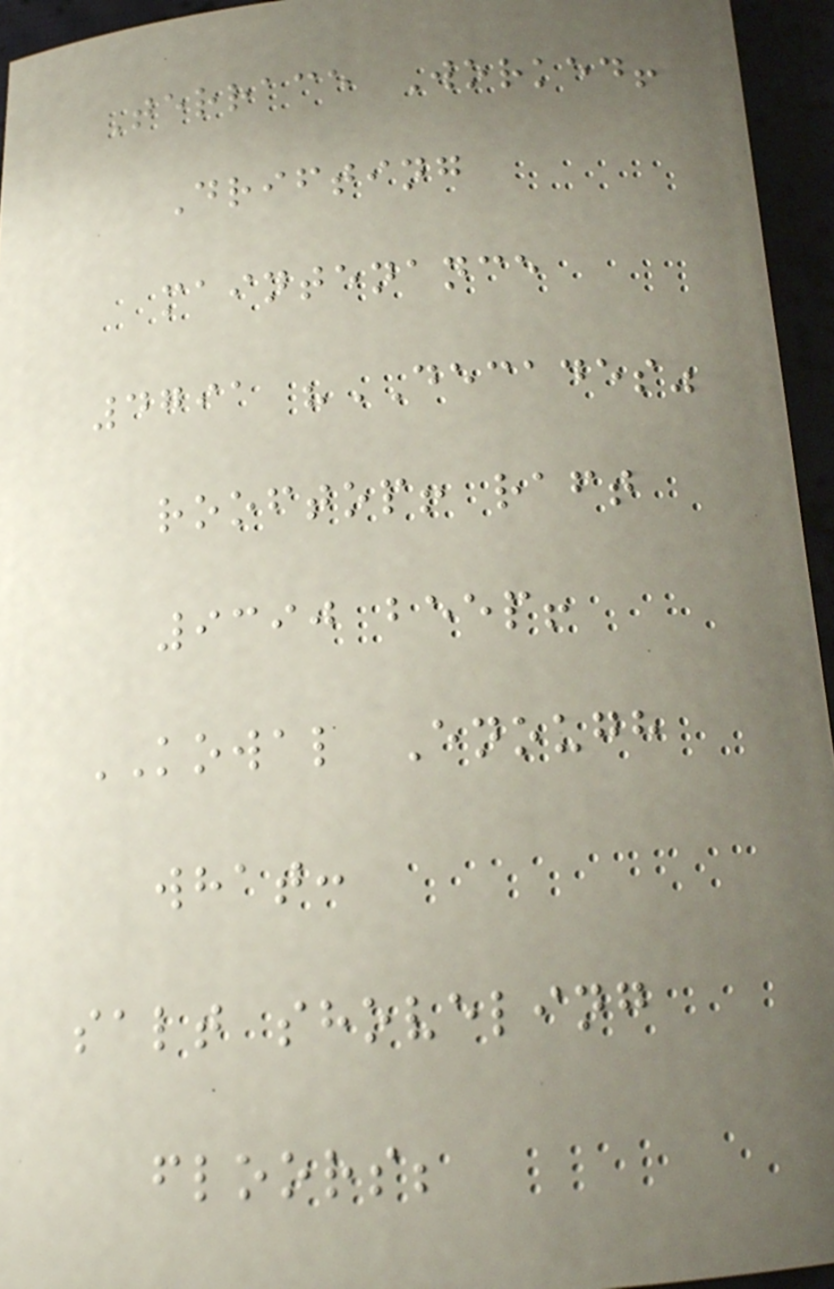Terrace Worked!
Drifting
maintenance
4791 "DECADES"
rooftop! raft
9390 beep!
KOWAL Enough
what:
salt shoveling
floors;
